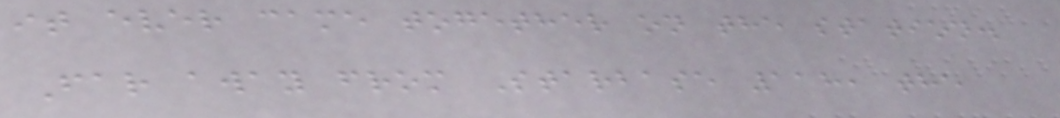it ever came together on the station.
Far away from Starbase 118, the
